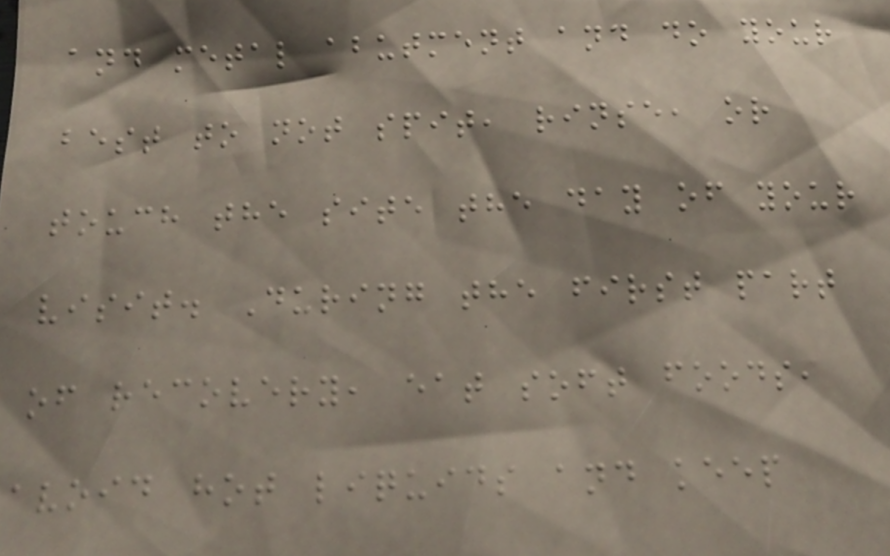and metal abutment and do your
best to not spit, rinse, or
touch the site the day of your
visit. During the first part
of recovery, eat soft foods,
avoid hot liquids and keep
